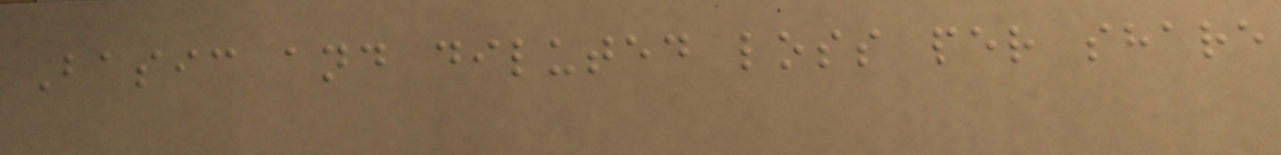Basic and diluted loss per share
